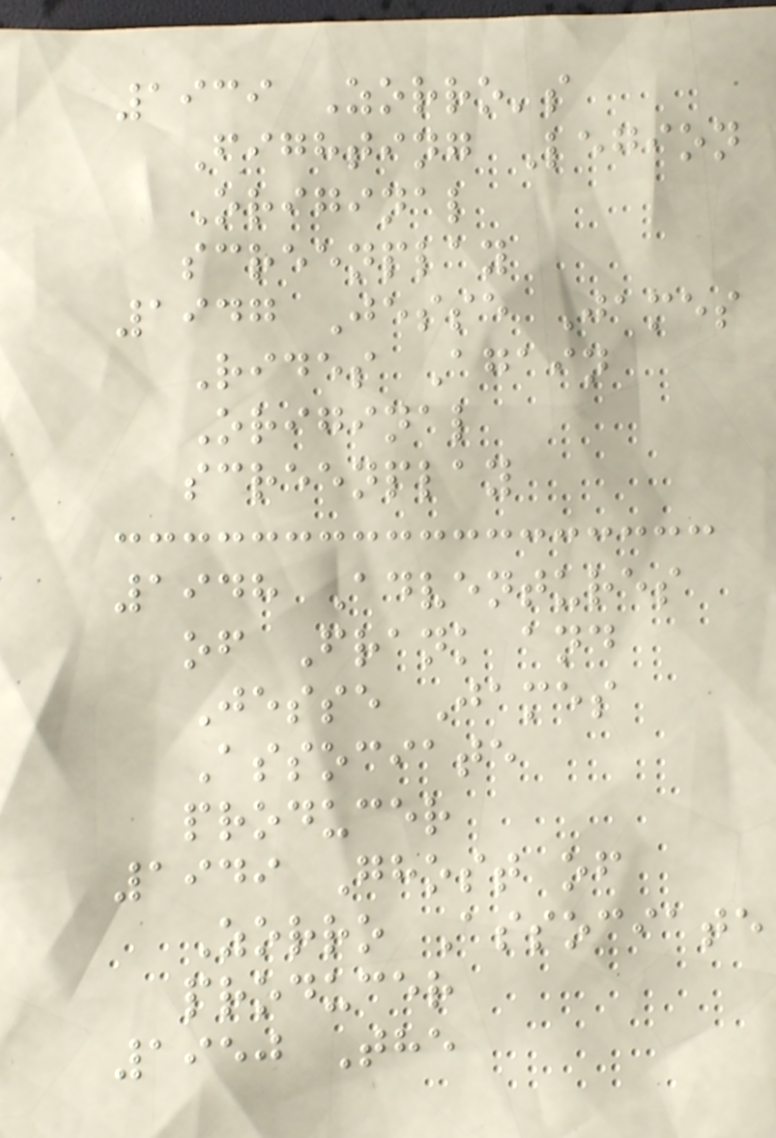1939 Zorro's
Fighting Legion
Original
screenplay
1947 Jesse James
Rides Again
Original
screenplay
1948 Adventures
of Frank and
Jesse James
Associate
producer
1949 Ghost of
Zorro Associate
producer
1950 The
